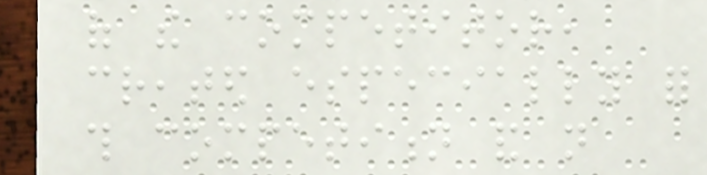of the competitor,
created especially for
this competition and not
